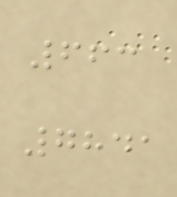663
7841
